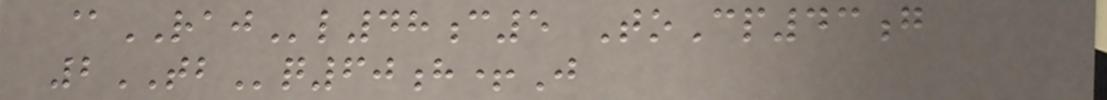@RAJl48c5 ToCp43g
2TBq60h+J
